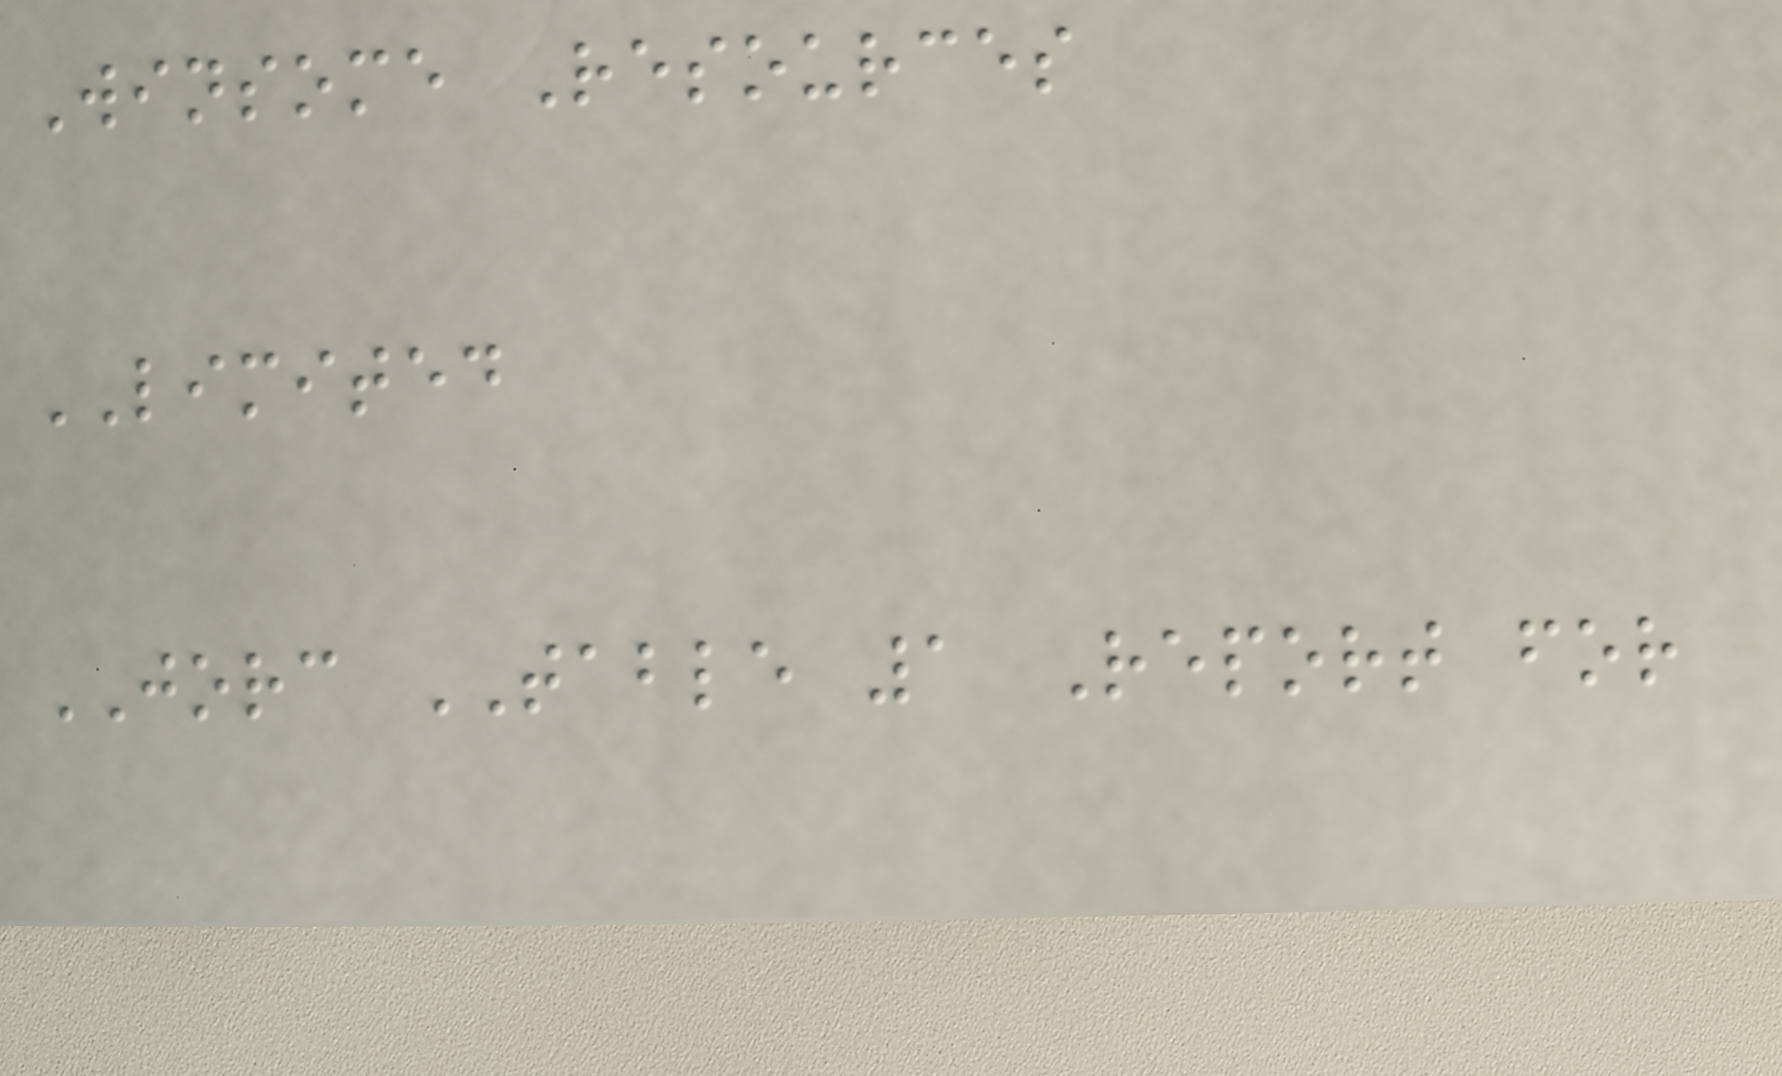Winsome Resources
LIMITED
JORC TABLE 1 Report for
